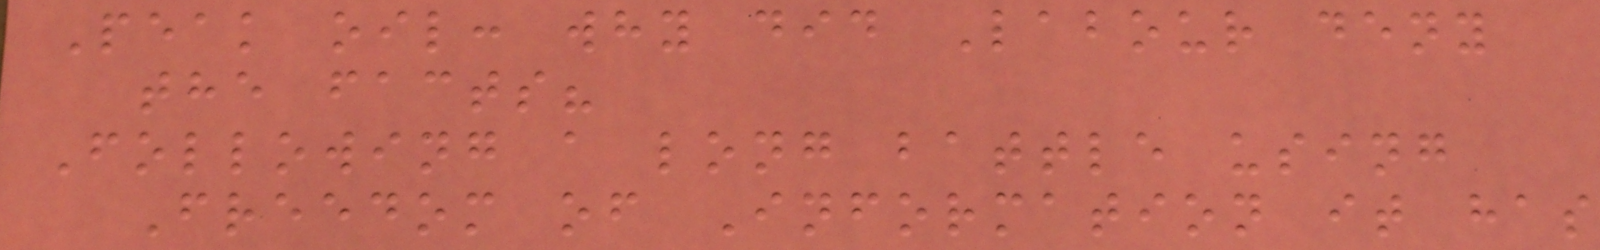Peak oil: why did Labour deny
the facts?
Following a long battle using
Freedom of Information it has
